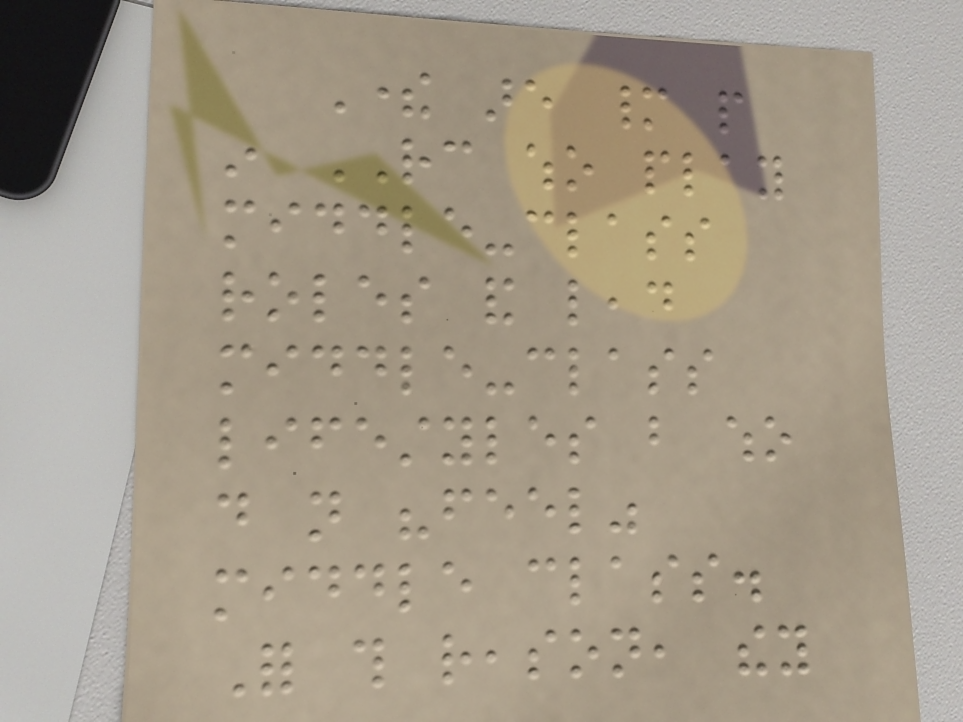There are many people
in RC who play
middle-class
roles and lead
middle-class
lifestyles but who
do not "feel"
middle class.
For this reason, they
